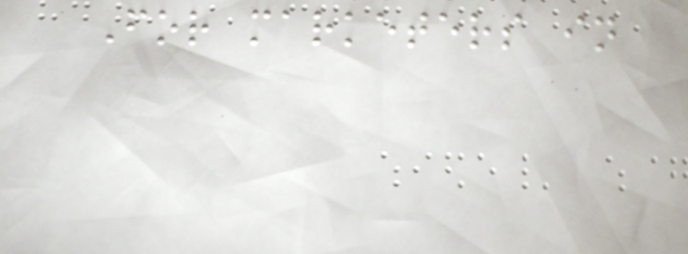For marketers in
